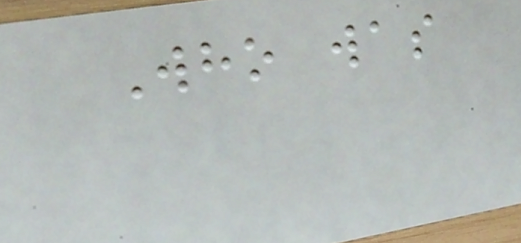Who was
